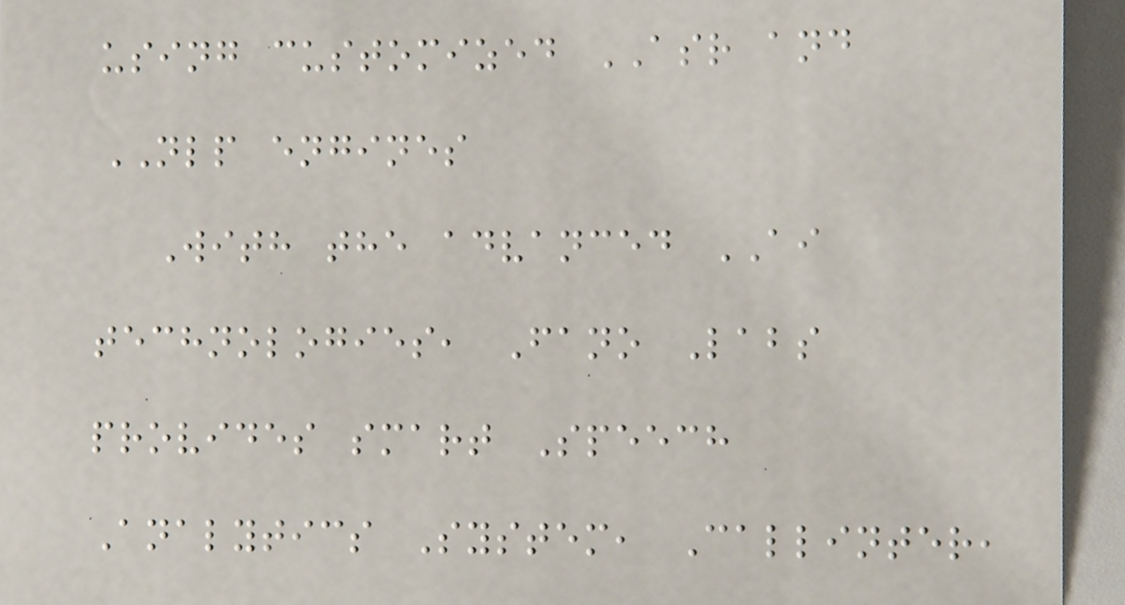using customized ASR and
NLP engines
With the advanced AI
technologies, Fano Labs
provides smart Speech
Analytics System, Callinter,
